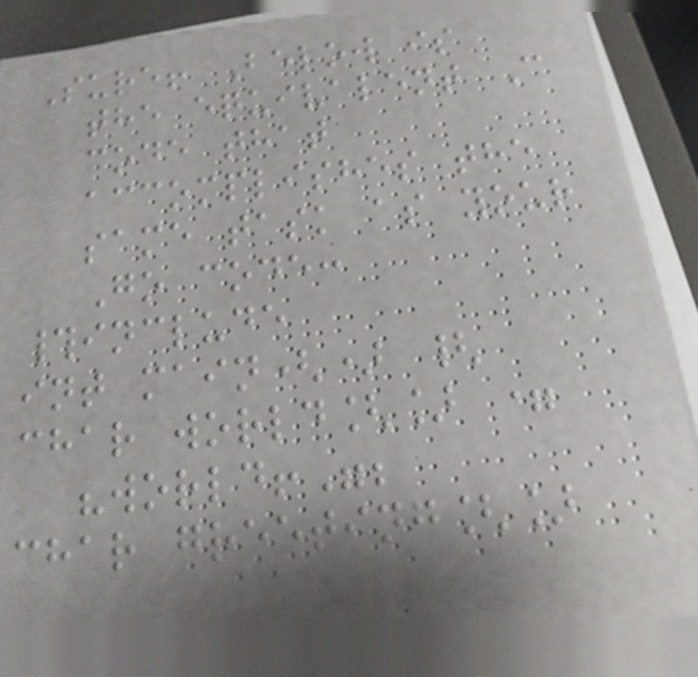Sure! Below is
the equivalent C
code that
accomplishes the
same task as your
Go code:
#include
int main() {
char world[] =
"world!";
char greeting[]
